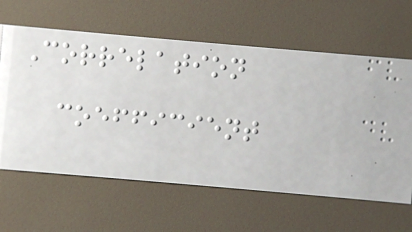Correlation
coefficient
